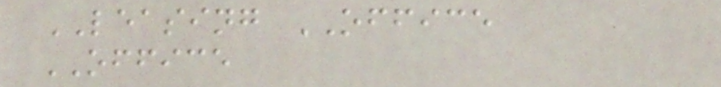LEASING OFFICE
OFFICE
